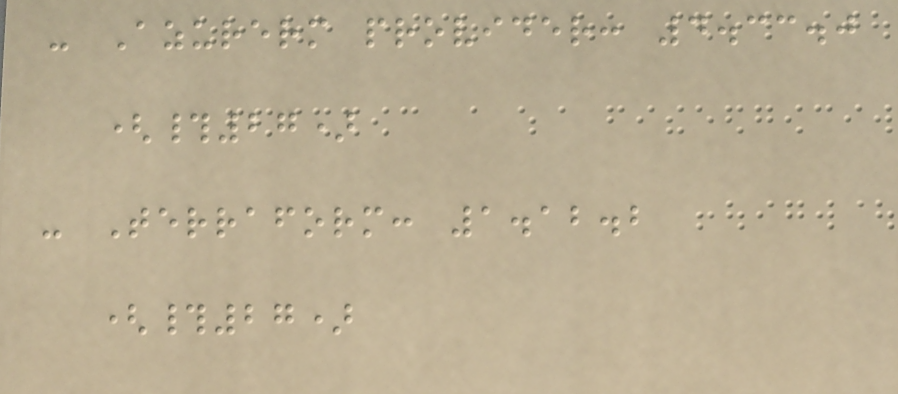- Azurerm provider: 4.33.0
(#27)
- Terraform: 1.12.2
(#27)
